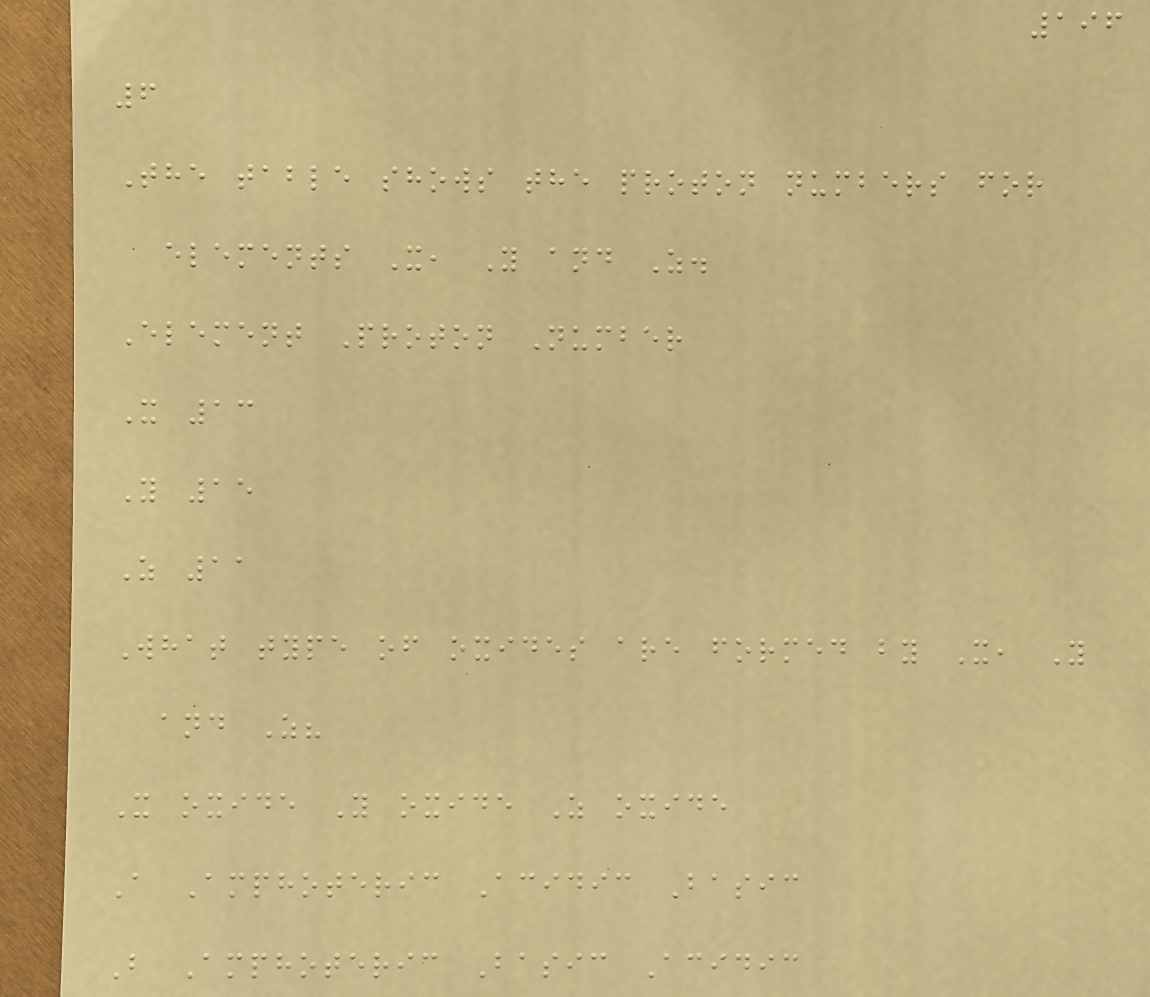196
6
The table shows the proton numbers for
elements X, Y and Z.
Element Proton Number
X 13
Y 15
Z 11
What type of oxides are formed by X, Y
and Z?
X oxide Y oxide Z oxide
A Amphoteric Acidic Basic
B Amphoteric Basic Acidic
